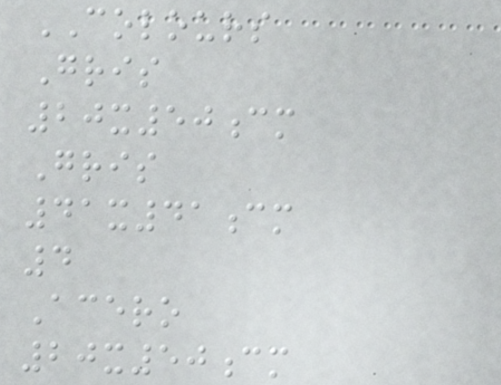COLOURS
Gris
20x50cm
Gris
41x41cm
4
Acero
20x50cm
